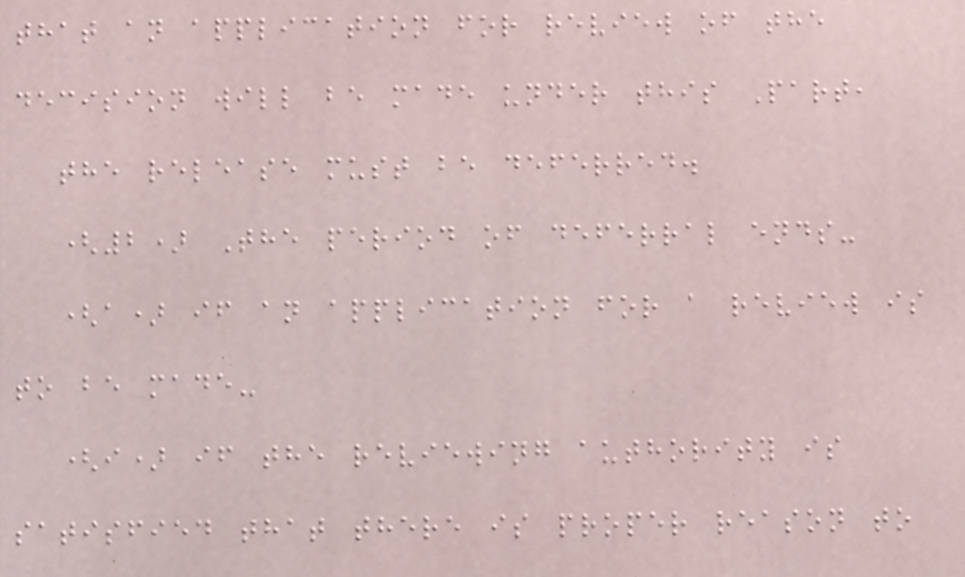that an application for review of the
decision will be made under this Part,
the release must be deferred.
(2) The period of deferral ends-
(a) if an application for a review is
to be made-
(i) if the reviewing authority is
satisfied that there is proper reason to
